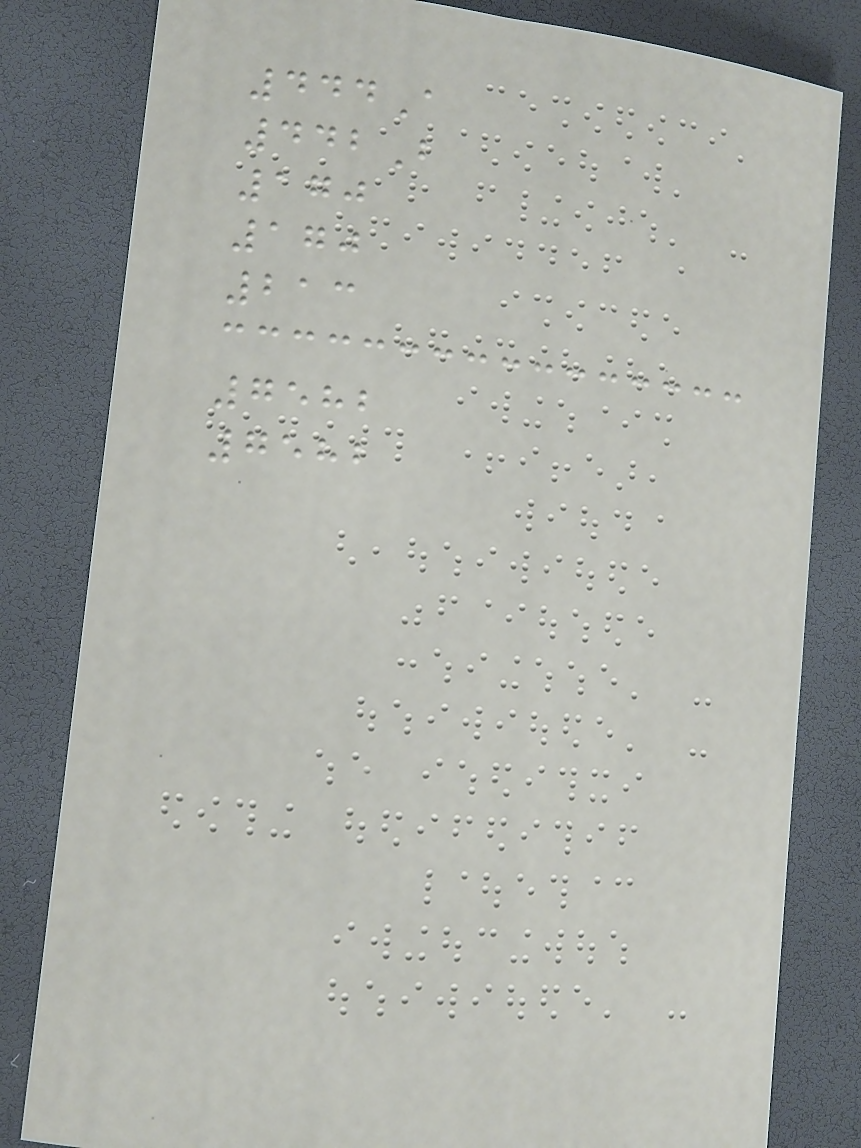444A
442B
170
170
213
7582
7582
